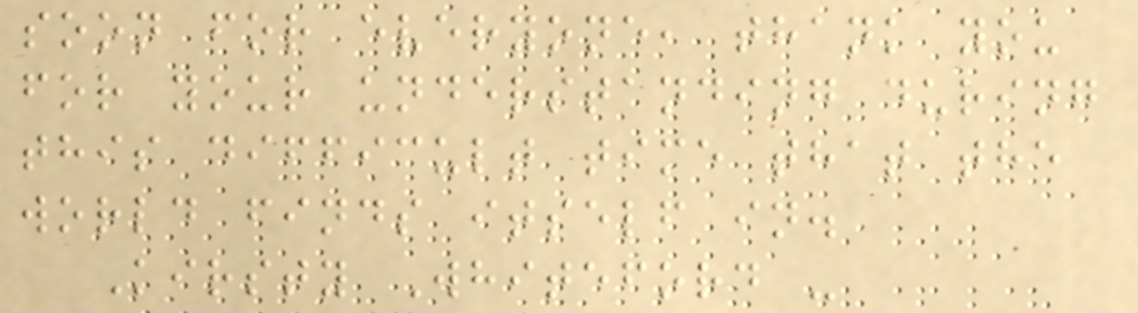soon for everyone, thank you
for your understanding during
this difficult time that the
world finds itself in.
Kirsty Whiteford -
